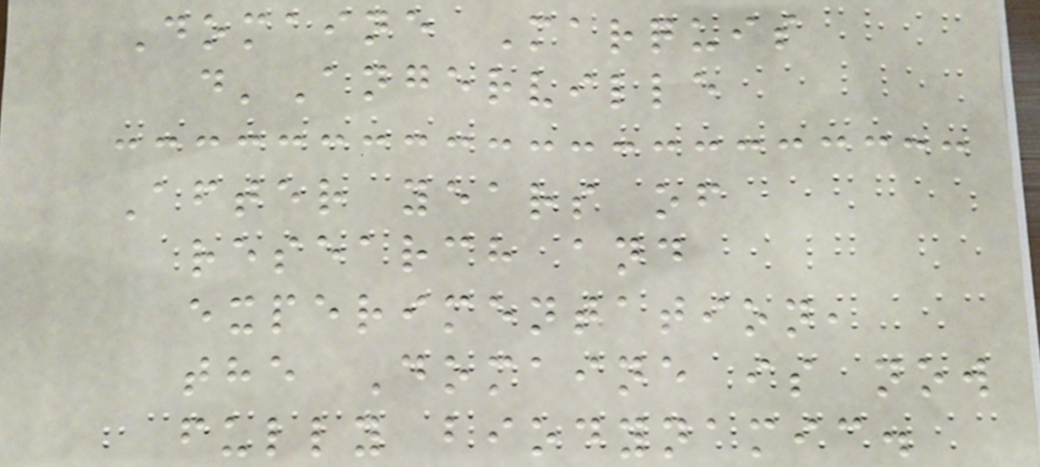Domaine Marquis
d'Angerville
After years of
research and
experimentation,
the Domaine is now
fully biodynamic.
